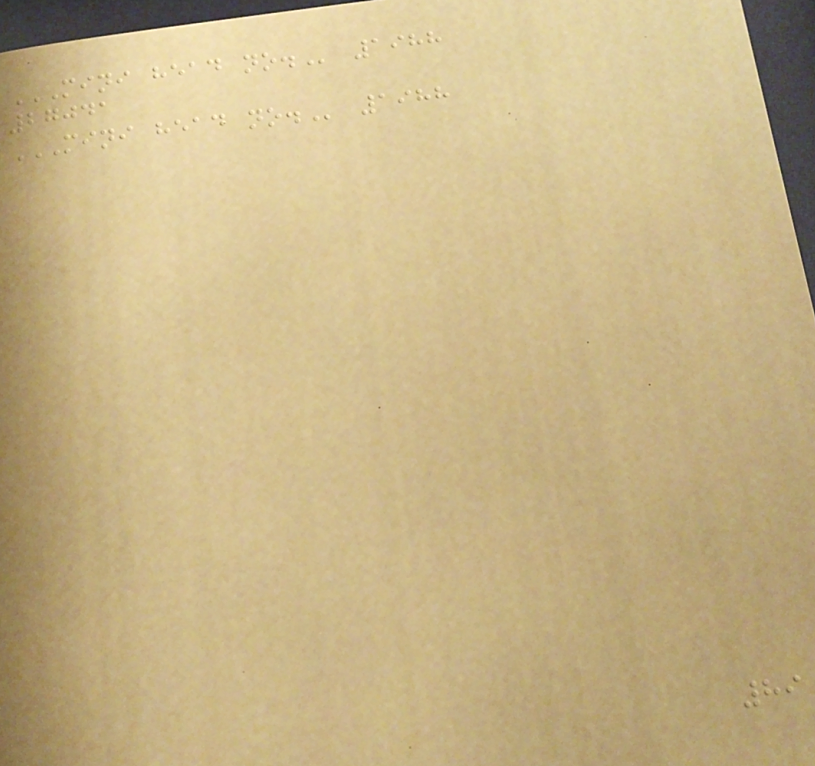MINI HEAD NO. 1988
27041
MINI HEAD NO. 1988
89
